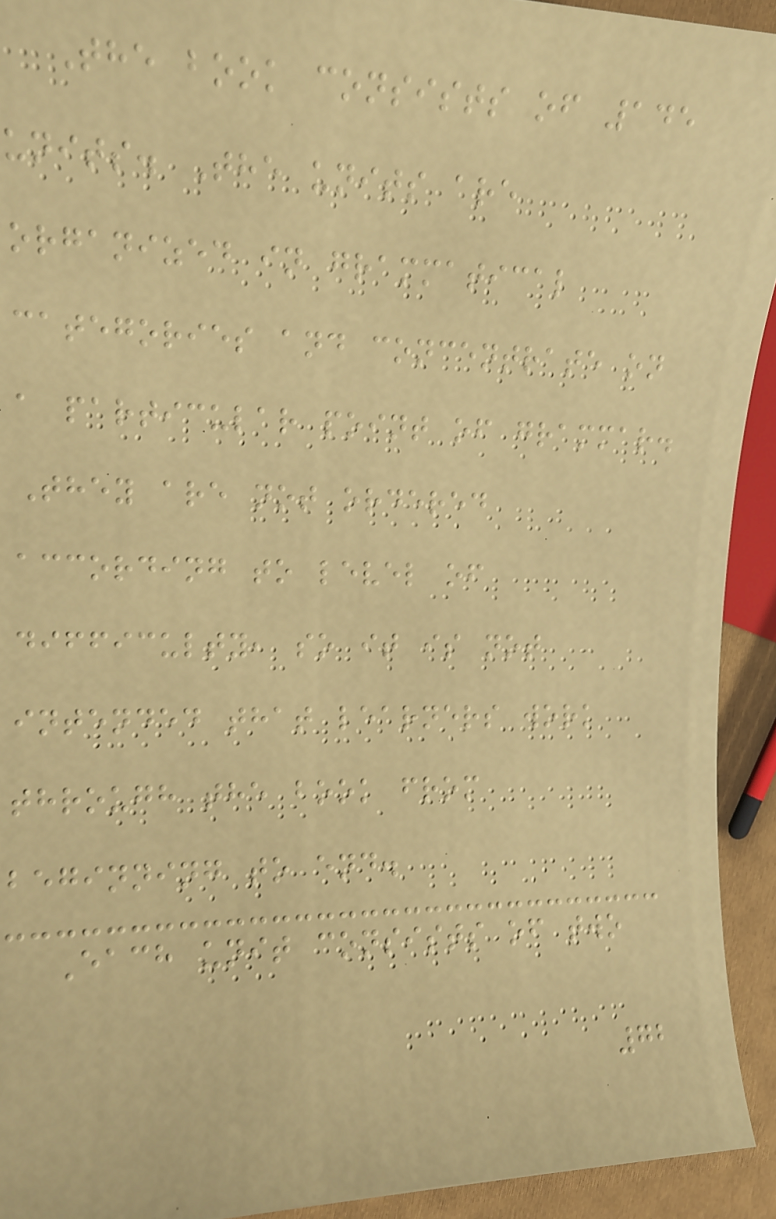The book consists of 145
units. The units are
organized in grammatical
categories and concentrate on
a particular point of grammar.
They are not ordered
according to level of
difficulty, so it is not
intended that learners work
through the book from
beginning to end.
Each unit consists of two
72
